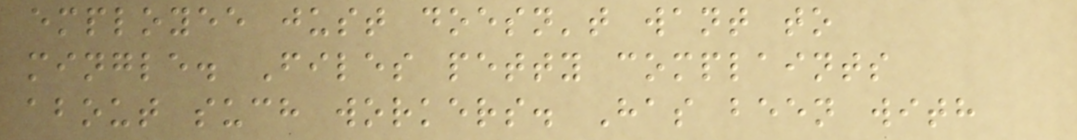employee just doesn't want to
mingle. Files petty complaints
about such workers. Has been with
